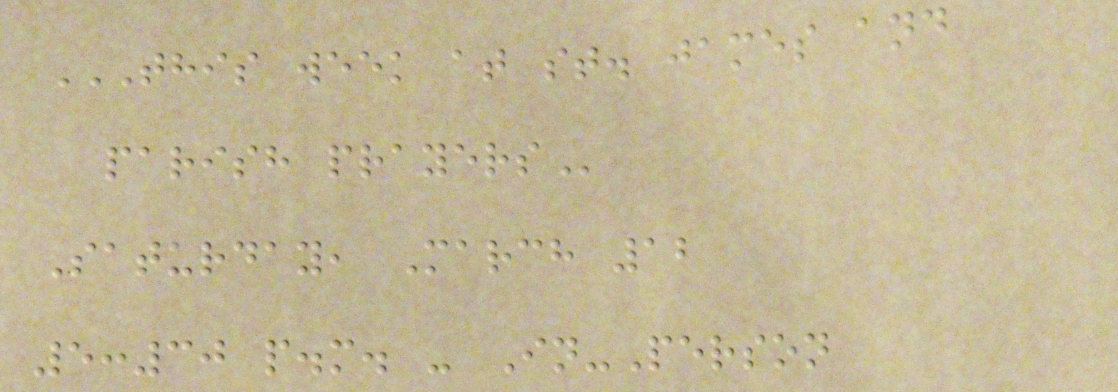THIS WEEK AT ST. JAMES AND
PARISH PRAYERS
Saturday, March 12
5:30 p.m. - In-Person
